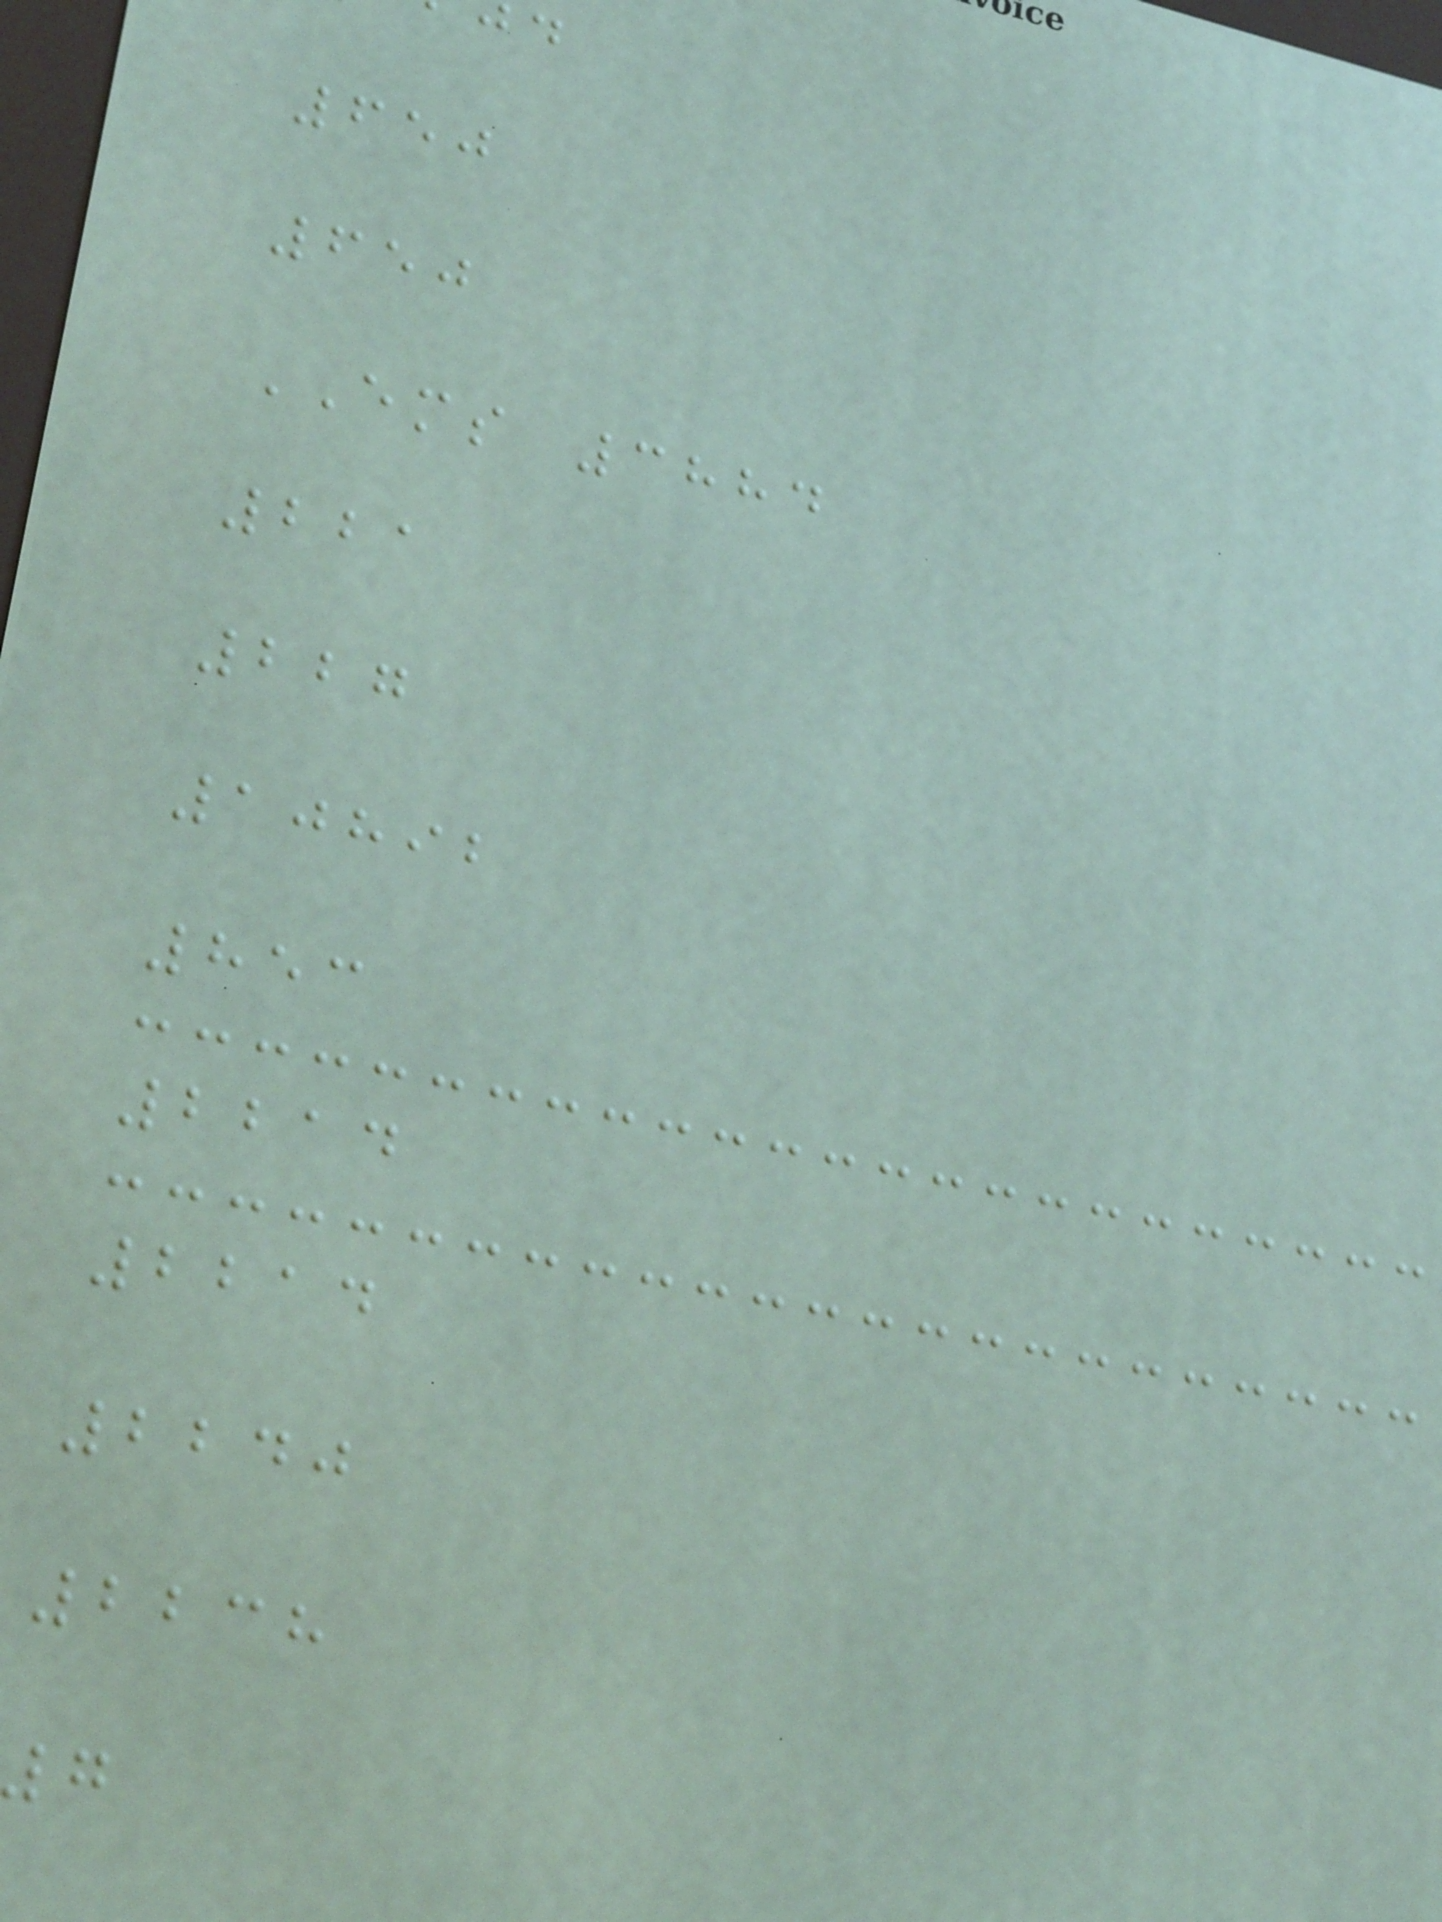650
650
EMS 3884
221
227
10892
853
2214
2214
2240
2238
